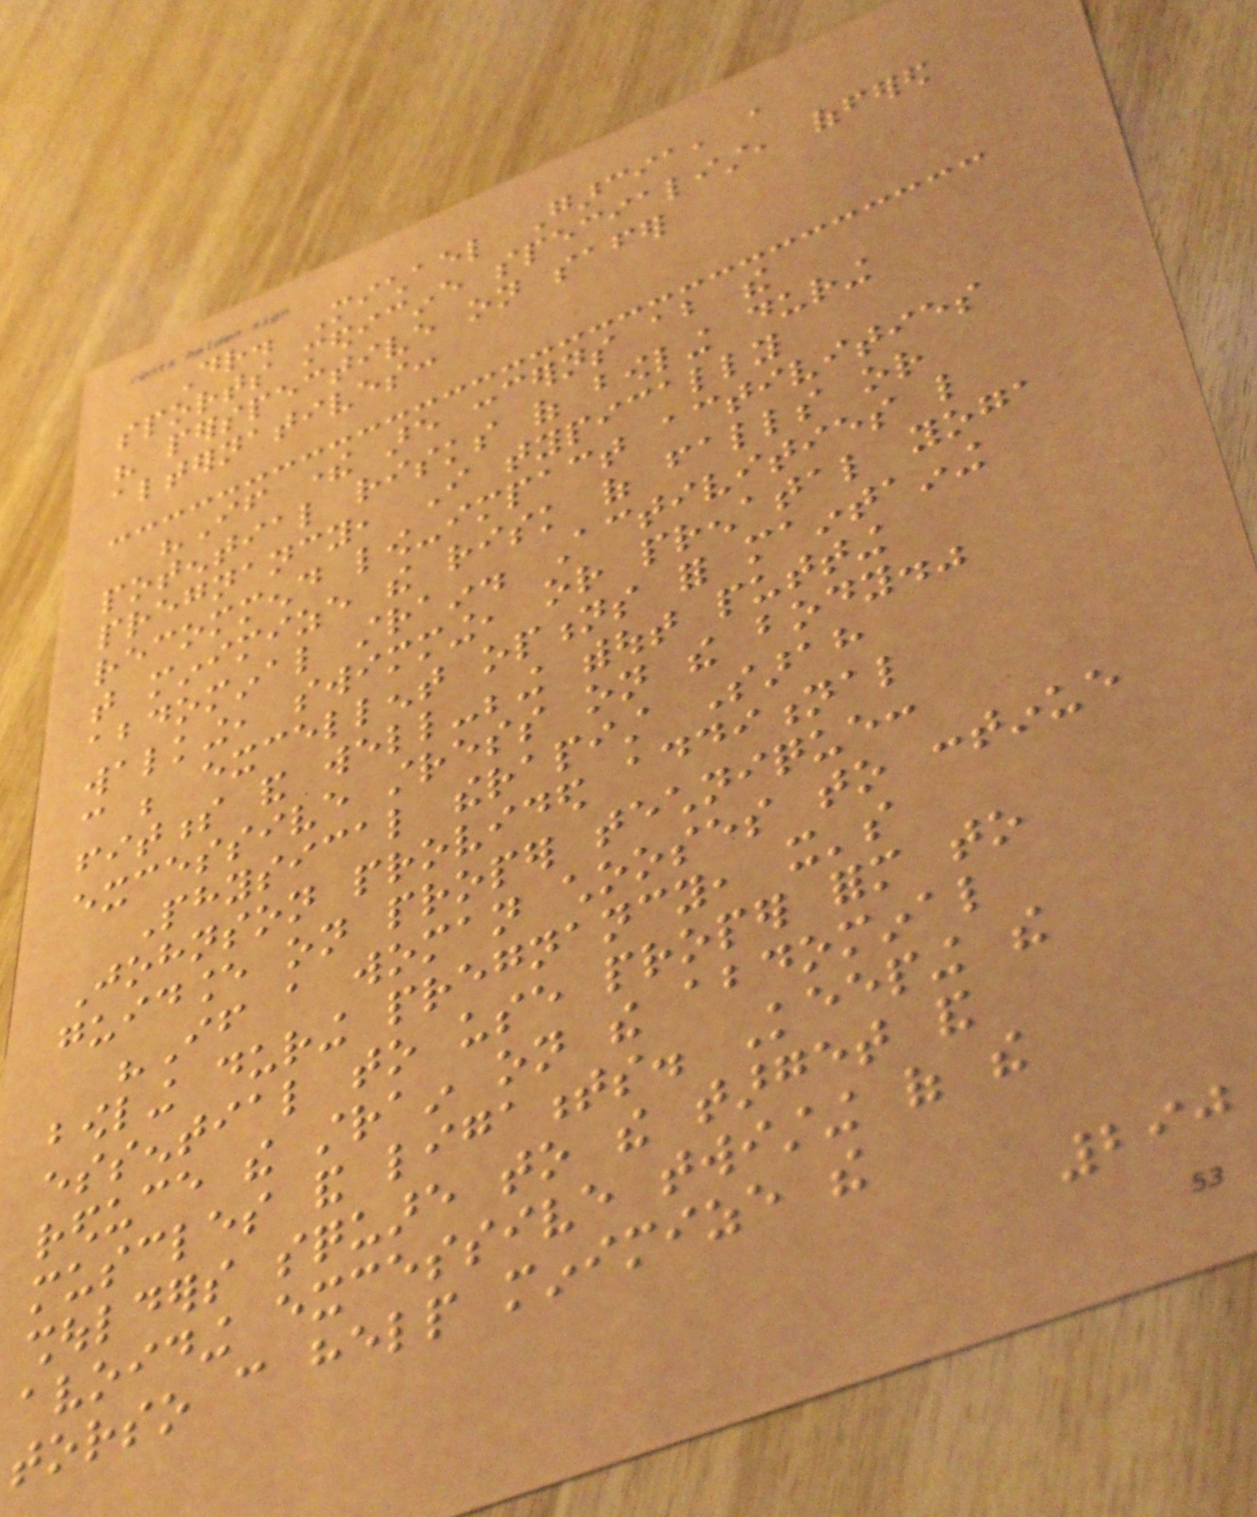Dr. Michael Garcia, a
sports medicine specialist, offered
his perspective on safer
alternatives:
"If there are concerns about the
potential risks of bowling during
pregnancy, I typically
recommend low-impact activities
that minimize the risk of falls or
abdominal strain. Activities like
walking, swimming, or prenatal yoga
can be excellent options for maintaining
fitness and well-being without putting
excessive stress on the body."
Physical therapist Sarah
Johnson provided additional
guidance on proper technique:
"If a woman chooses to continue
bowling during pregnancy, it's
essential to use proper form to
reduce the strain on the abdominal
muscles and ligaments. Keeping the
shoulders square to the target and
avoiding excessive twisting of the
torso can help minimize the
290
